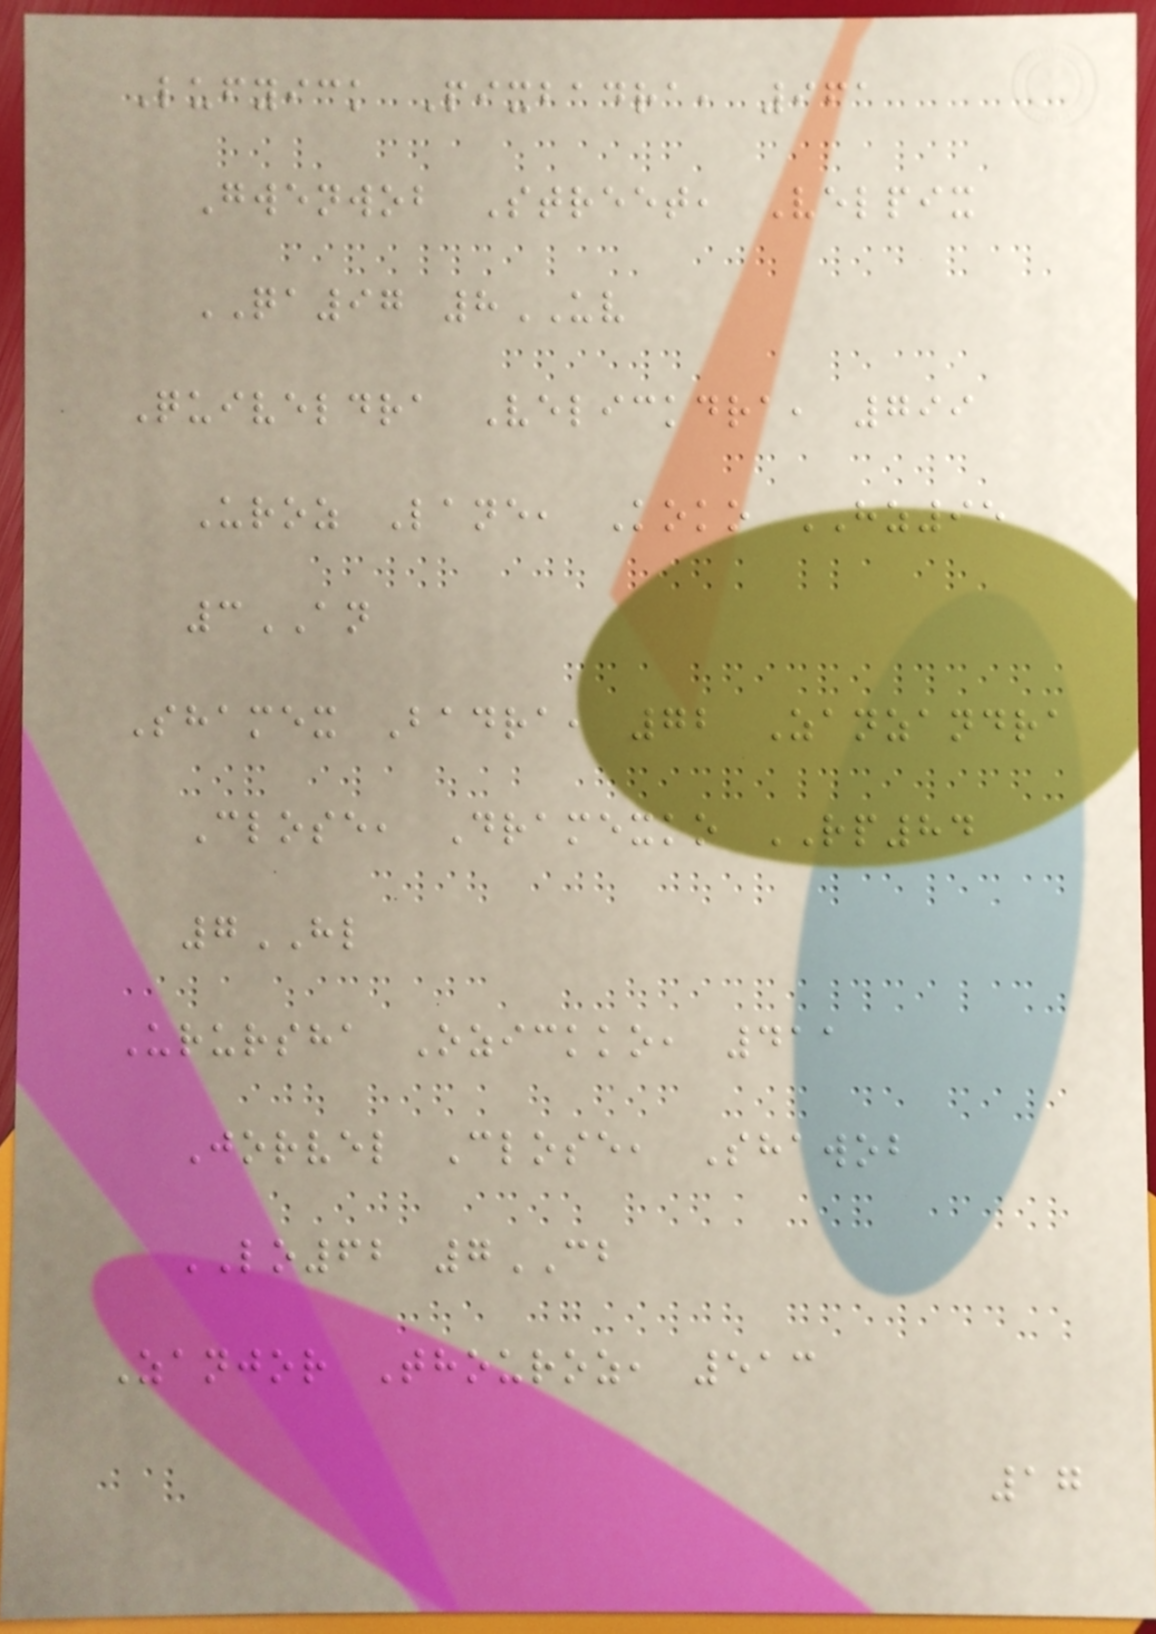Lufyick Pixbadra, 961
Gwenwob Street, Velpix
QA97 8UV
Quiveldra Velickdra, 799
Uroz Lane, Koko HZ95
3AN
Shamex Badra, 72 Zanzandra
Close, Dramexko RP84
7HL
Urursha Ozickko, 411
Jorvel Close, Shawob
LO62 7CB
Zanjor Thouroz, 513
17
